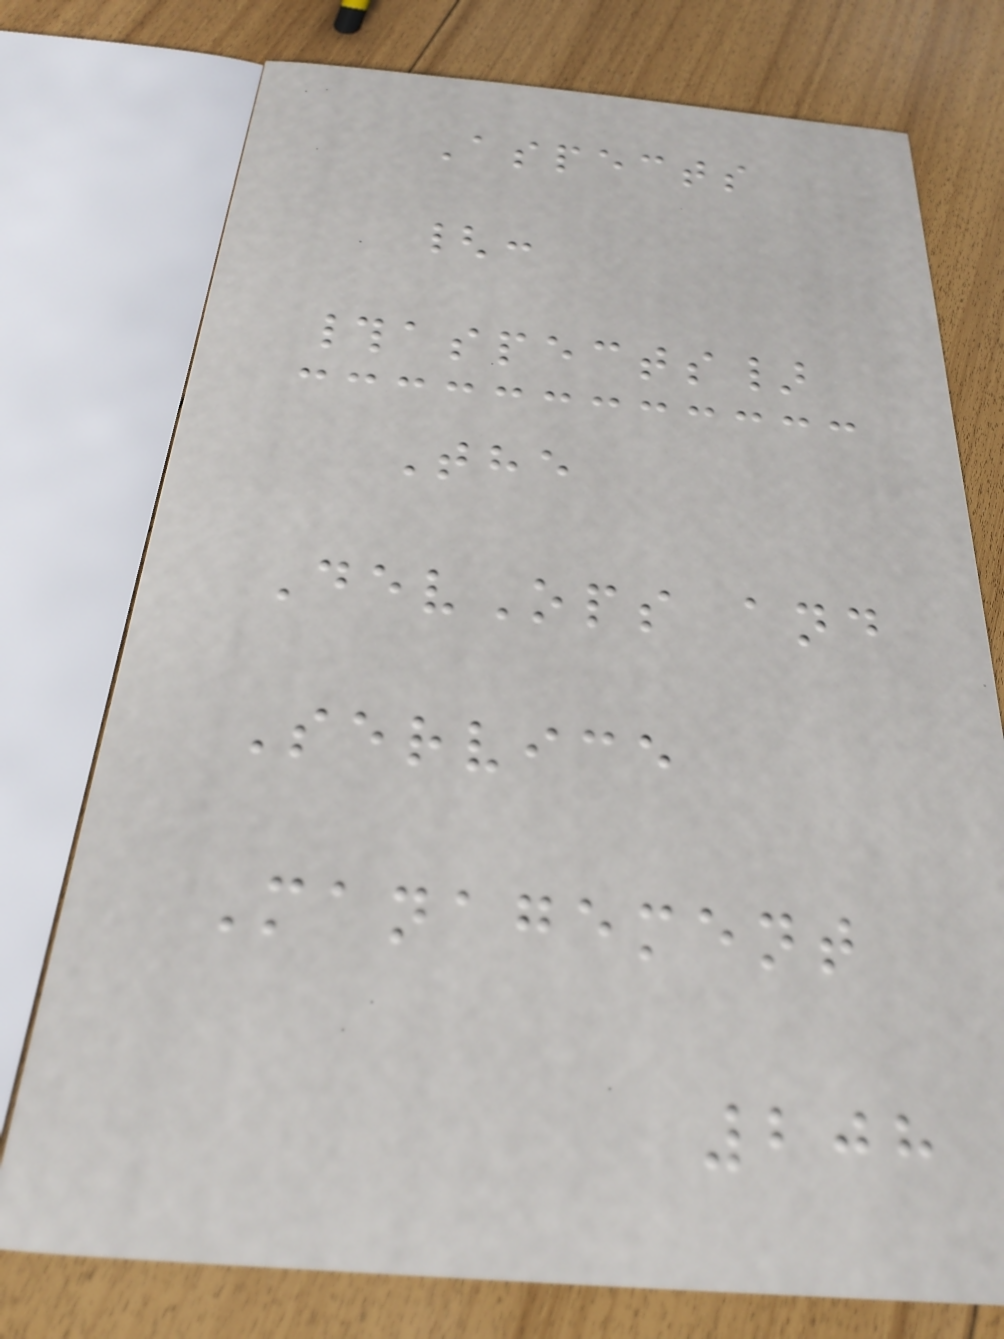Aspects
{:
#aspects}
The
DevOps and
Service
Management
208
